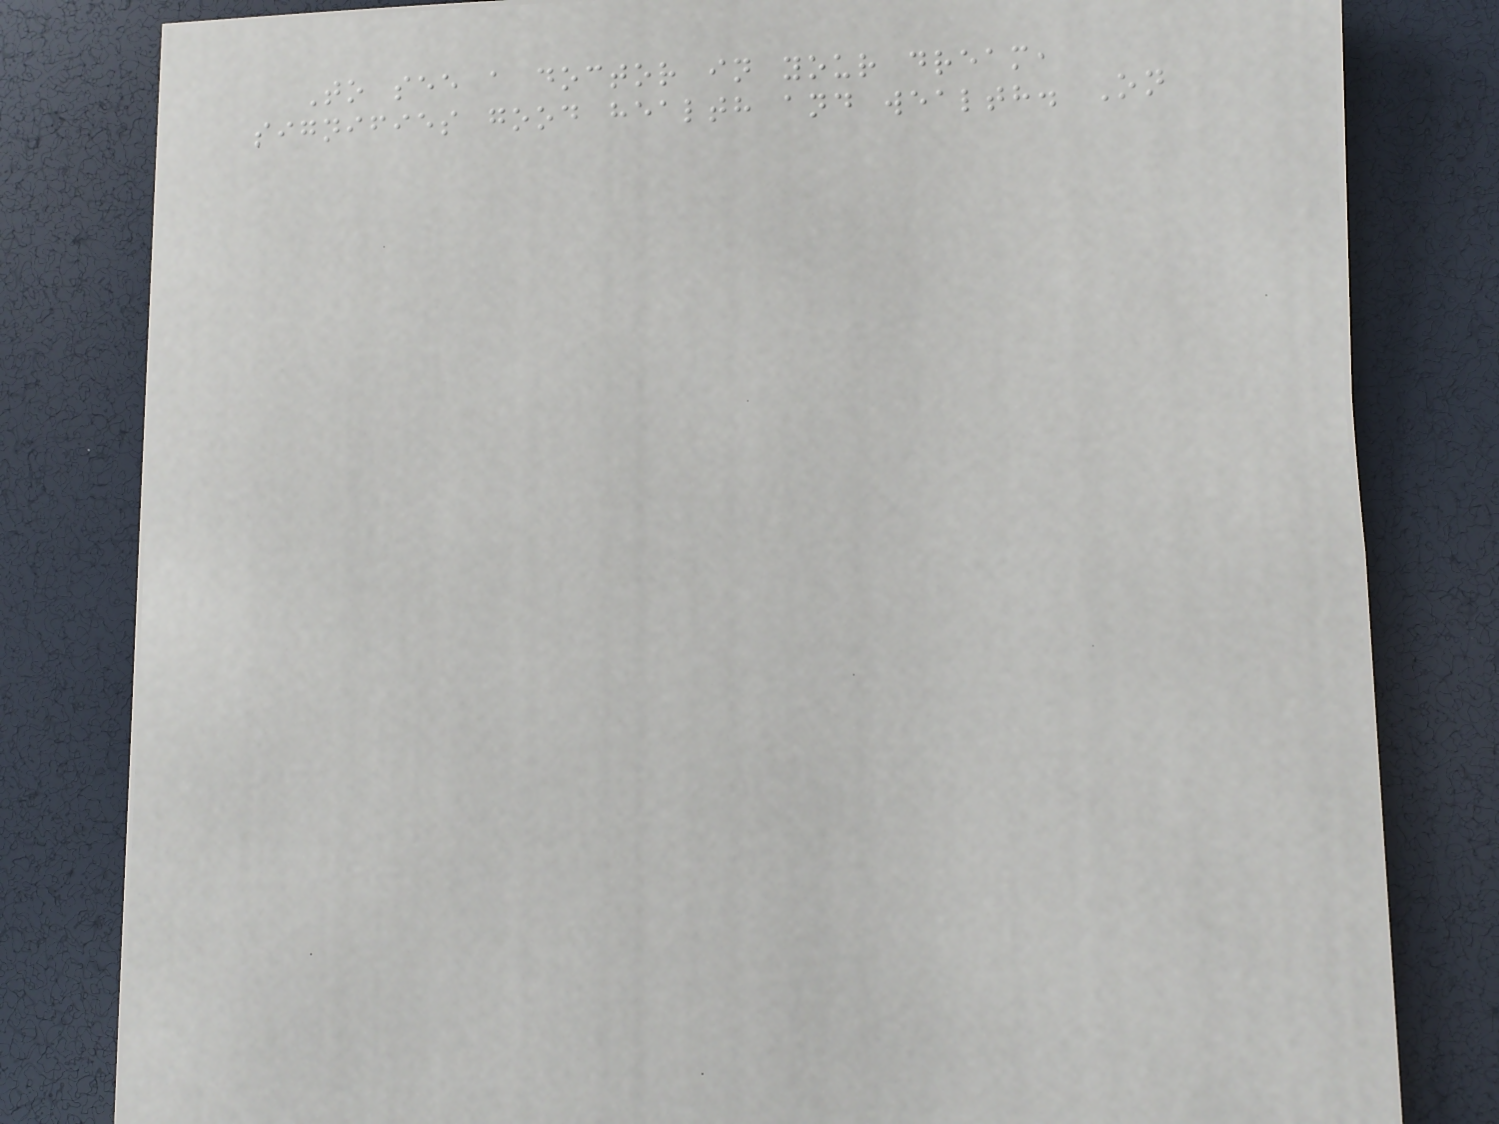To see a doctor in your dream,
signifies good health and wealth. On
